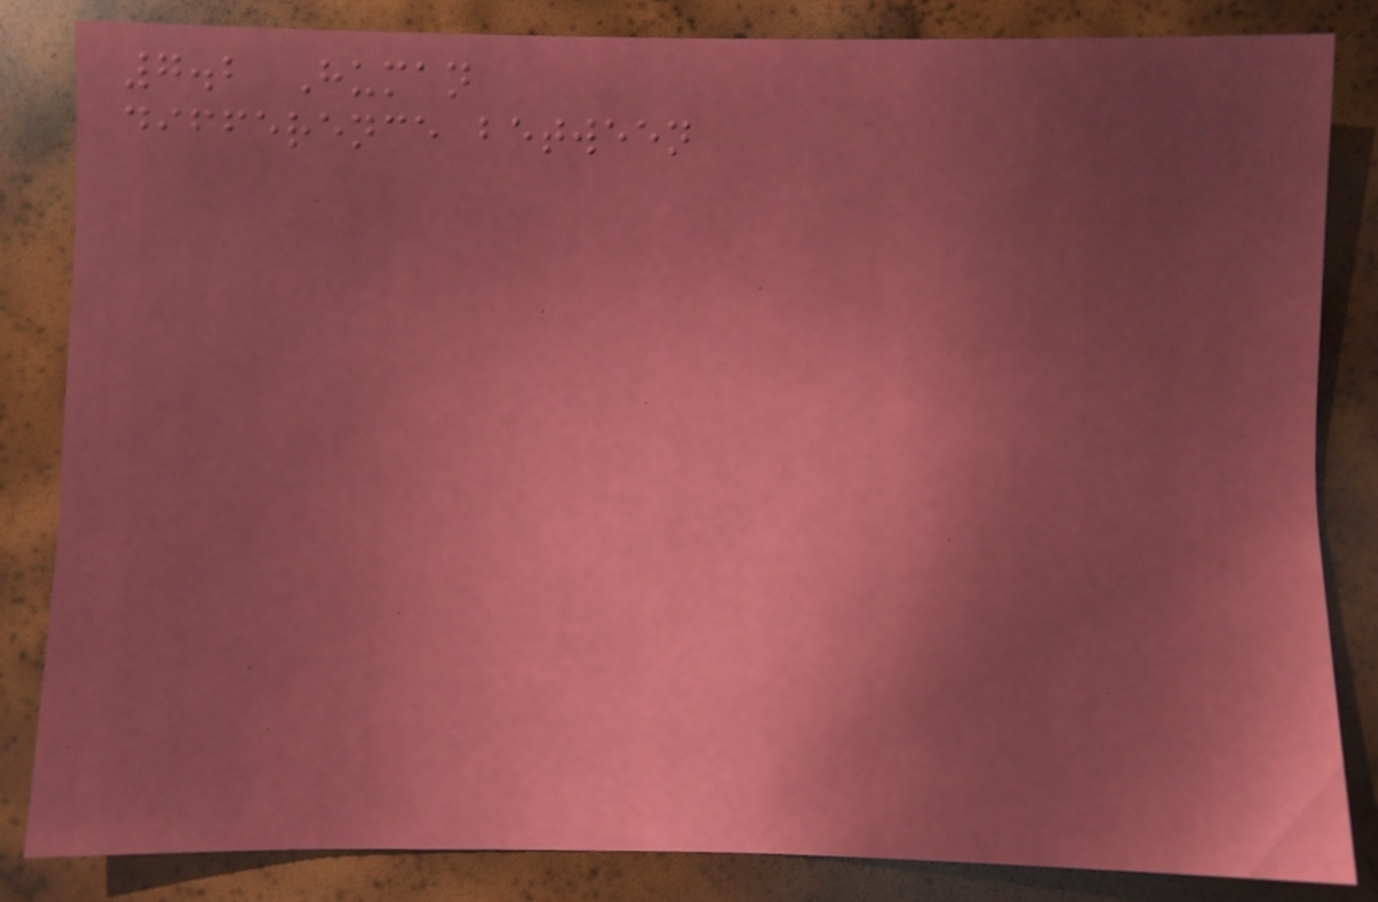7.2 Human
difference between
